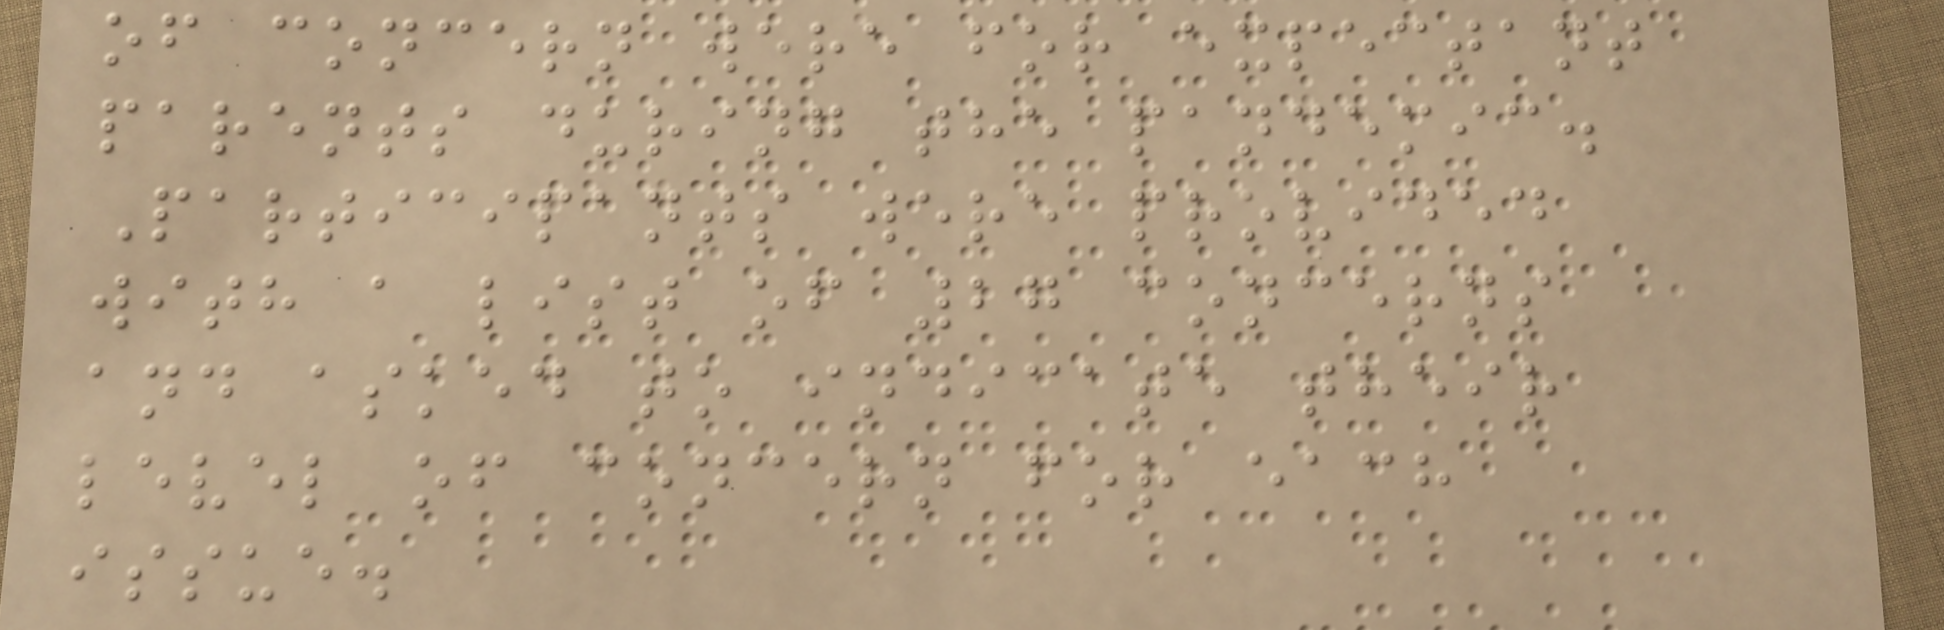of concern were for expectant
parents during the pandemic.
Participants were provided
with a list of 27 concerns
and asked to indicate their
level of concern for each
issue.
